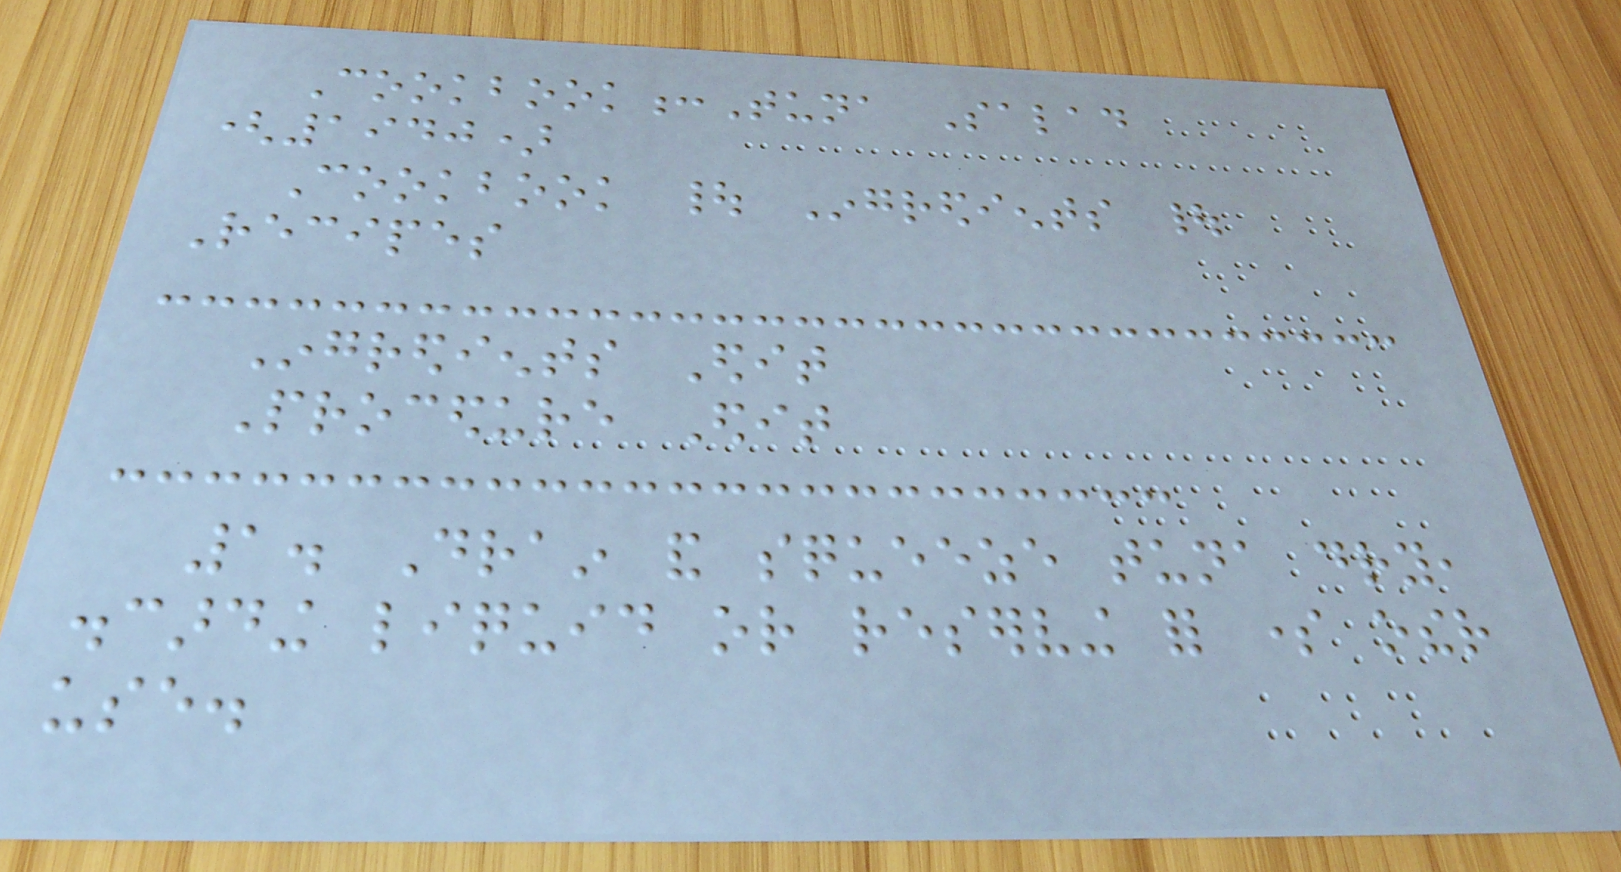Cookbook:Tuna Salad
(1940)
Cookbook | Ingredients |
Recipes
Ingredients Edit
Procedure Edit
1. Drain and squeeze tuna dry,
discarding liquid or reserving for some other
use.
